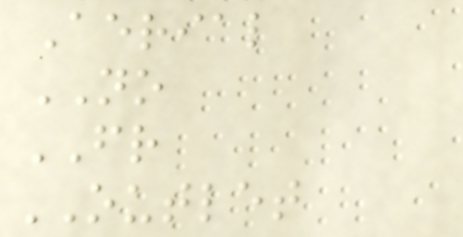Aerial
NO
FR
OUTLET
